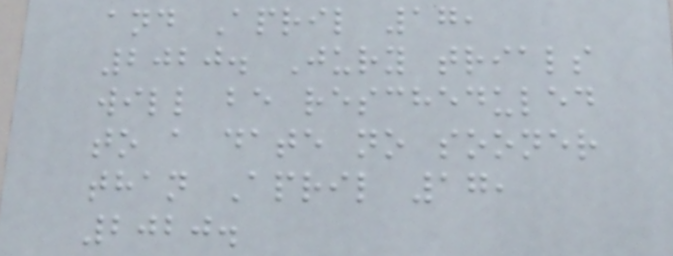and April 17,
2020. Jury trials
will be rescheduled
to a date no sooner
than April 17,
2020.
